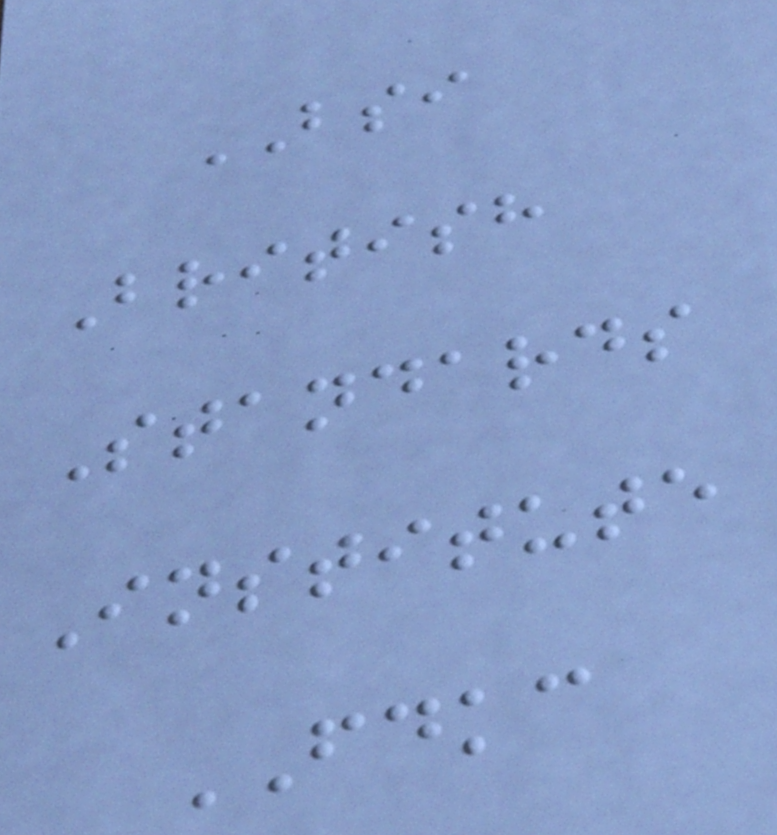BSI
British
Standards
Institute
FDKC
